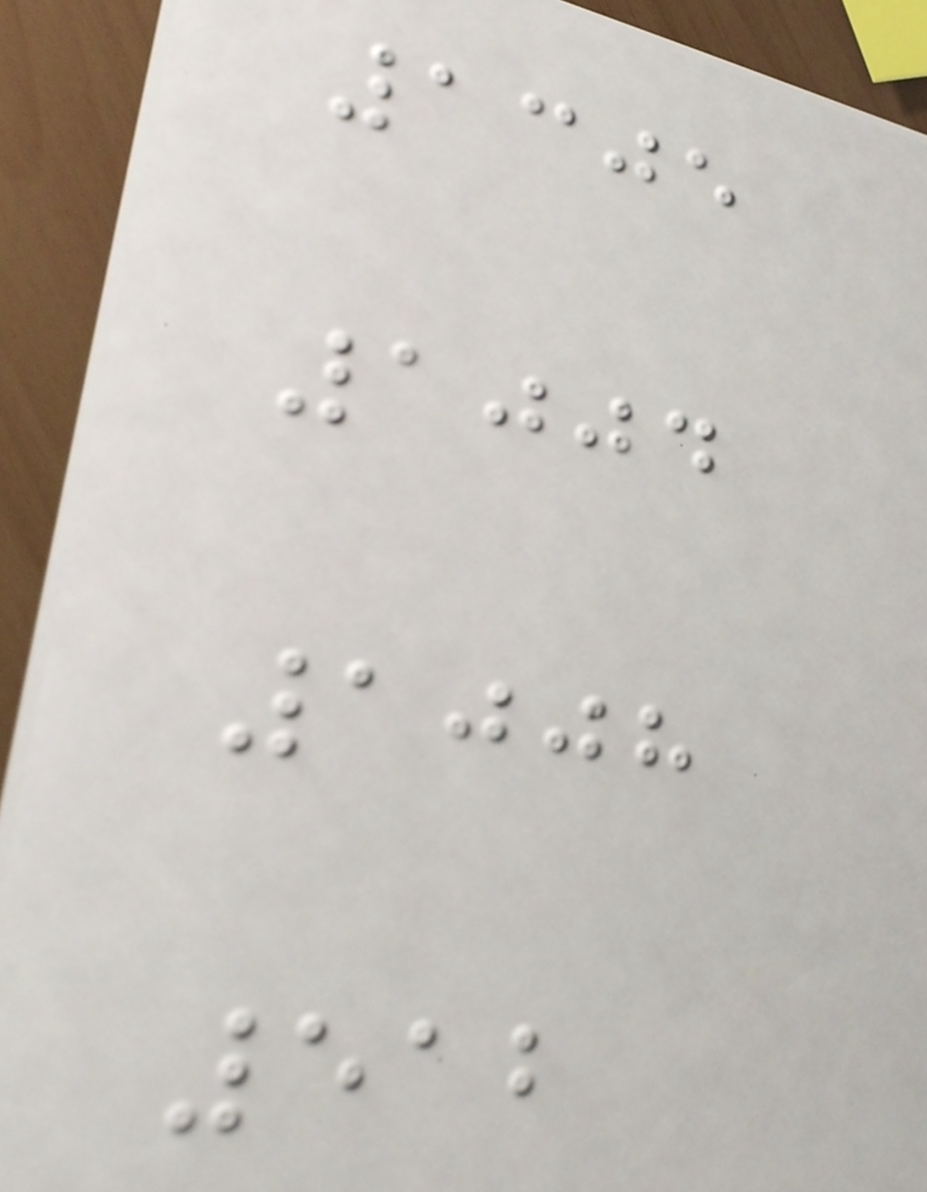1305
1004
1008
512
